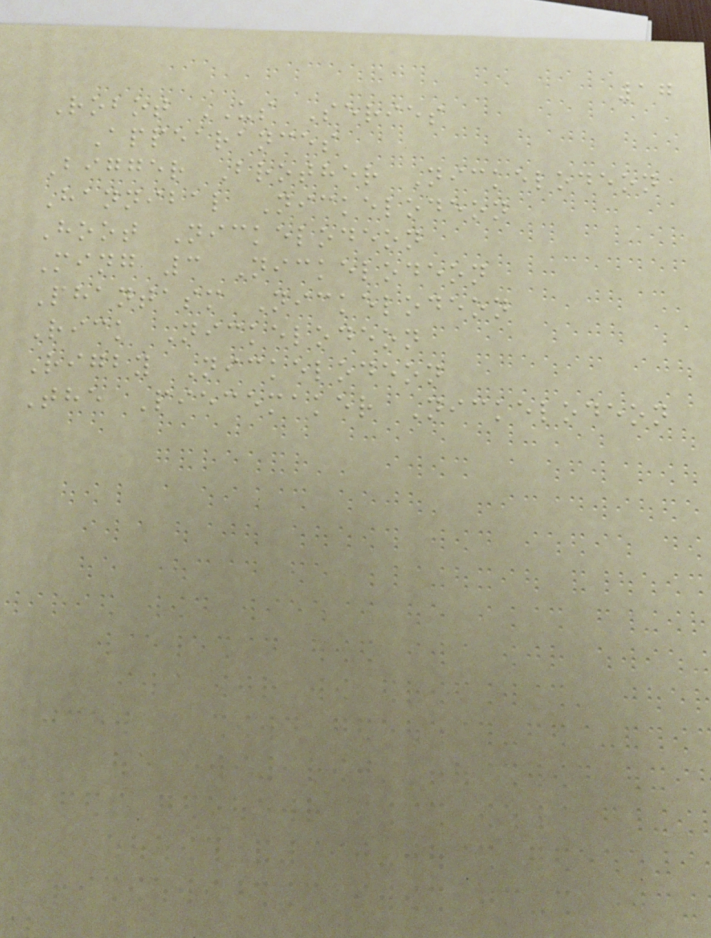17
Robot US Series
Appearances
Bigger Brother Nickelodeon
Hannibal Nickelodeon
Hoot Nickelodeon
Ming 3 Nickelodeon
Phantasm Nickelodeon
Rick Nickelodeon
Rigby Nickelodeon
The Piecemaker Nickelodeon
